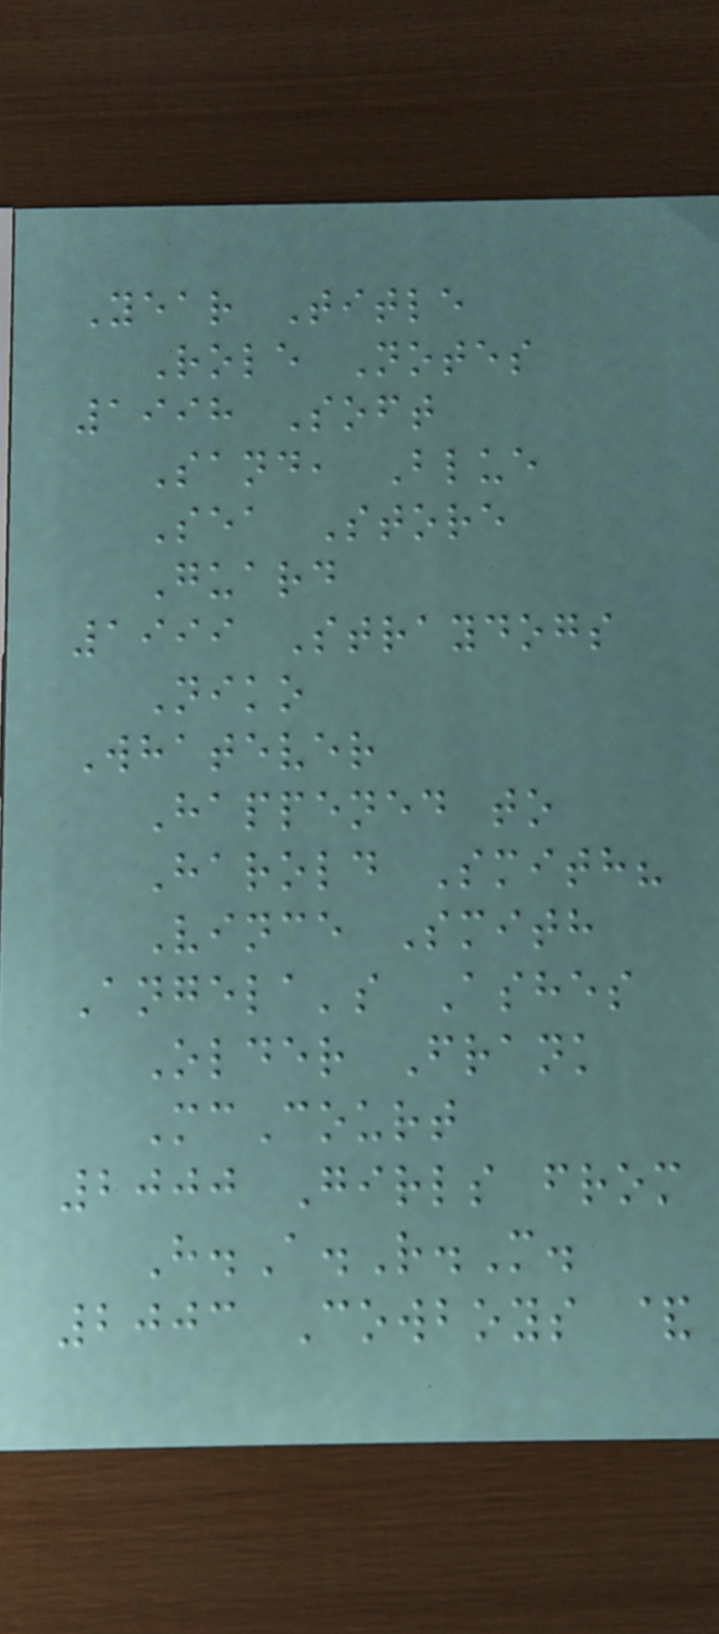Year Title
Role Notes
1998 Soft
Sand, Blue
Sea Store
Guard
1999 Straydogs
Niko
Whatever
Happened to
Harold Smith?
Vince Smith
Angela's Ashes
Older Frank
McCourt
2000 Girls from
H.A.R.M.
2003 Cowboys &
